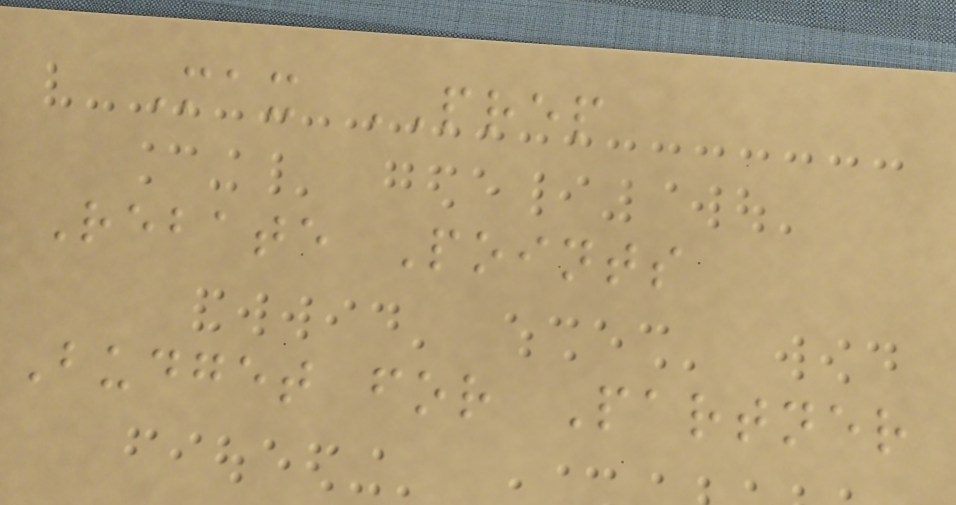Max PREP
Rebate Points
Budget for Partner
